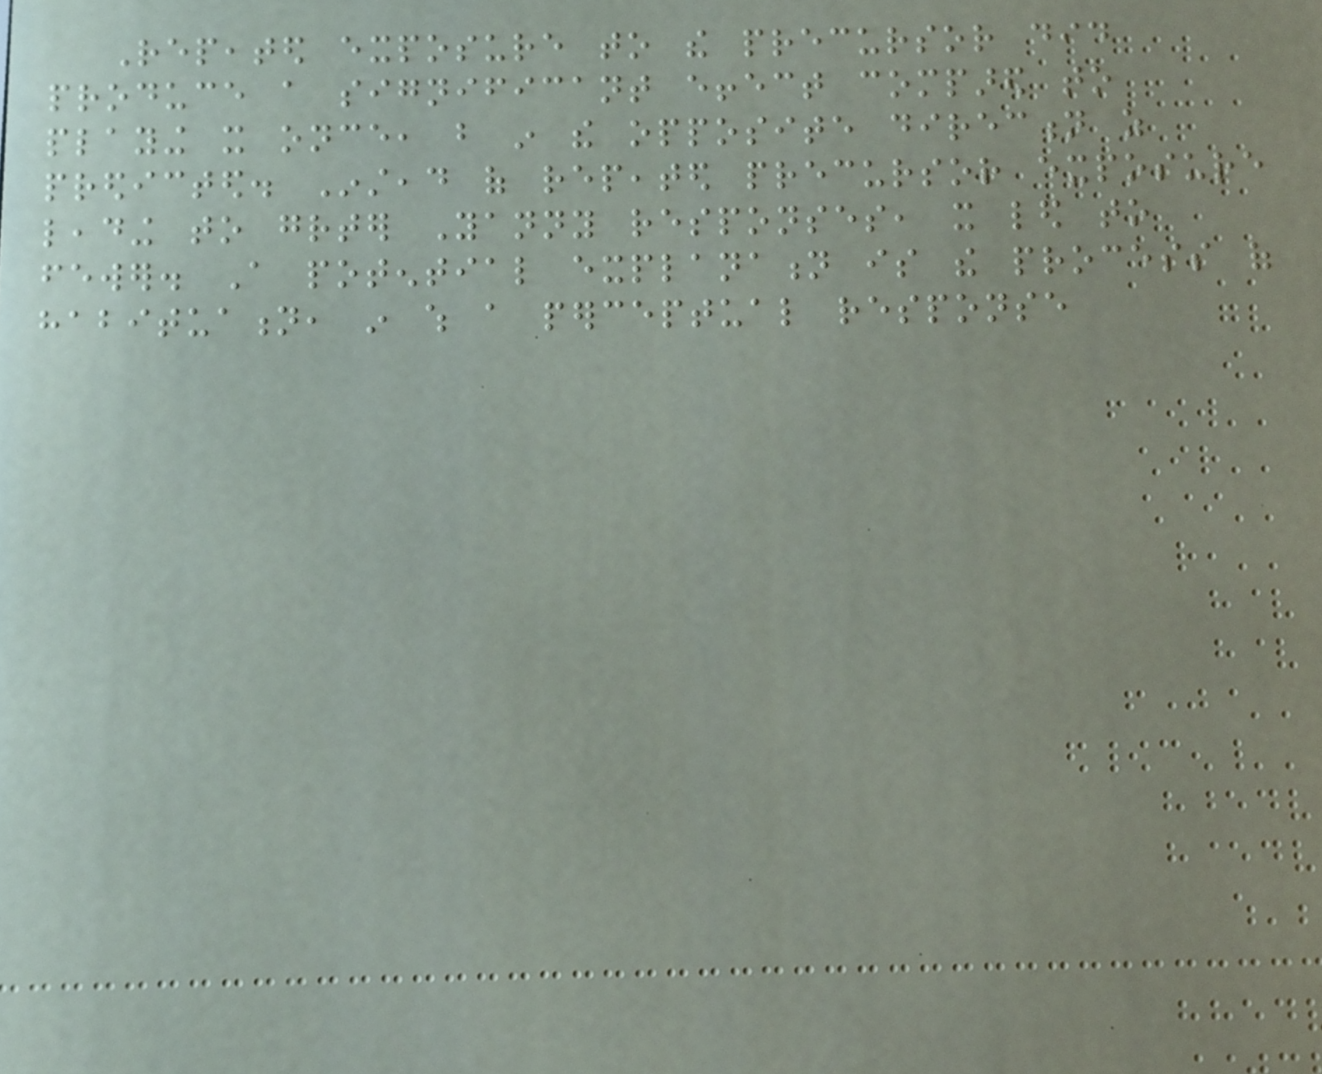Repeated exposure to the precursor did
produce a significant effect compared to
playing it once, but in the opposite direction as
predicted. Instead of repeated precursor exposure
leading to greater Yanny responses, it led to
fewer. A potential explanation is the process of
habituation, in which a perceptual response
